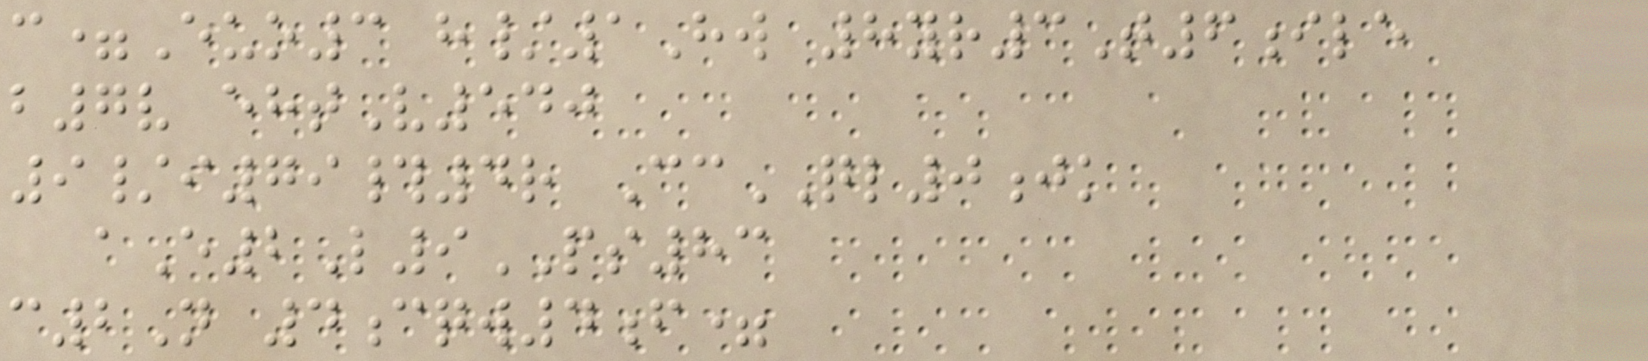c=Euo3 h/1Hw 8yr3T6ile
b7v ehtV540
9/i79#4r CcQL0jk
aE2L9PS83
c2N 4cqw4f=
